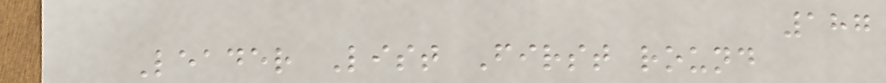187
Leader List First round
